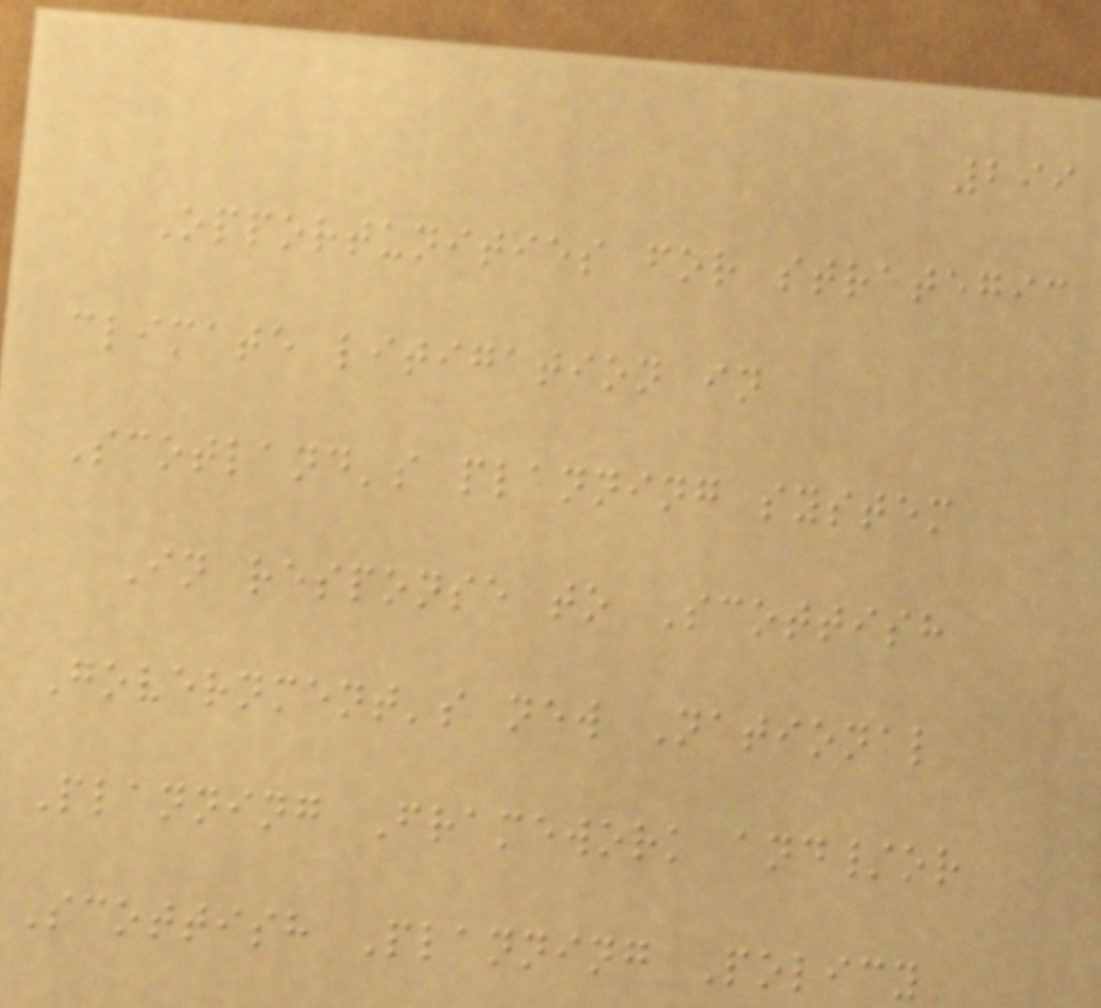299
Opportunities for strategic
climate litigation in
Scotland's planning system
In response to Scottish
Government's new National
Planning Framework and/or
Scottish Planning Policy
